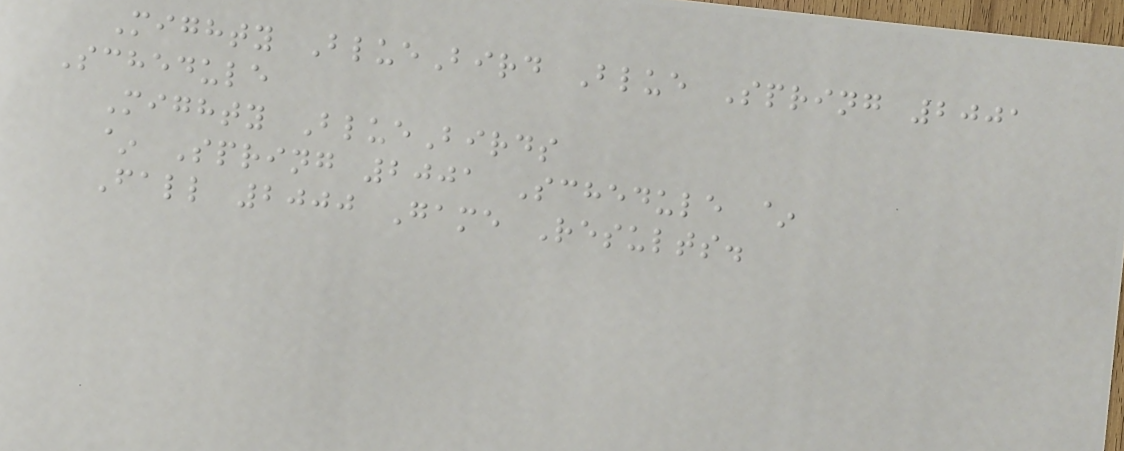Mighty BlueBird Blue Spring 2001
Schedule
Mighty BlueBirds
~ Spring 2001 Schedule ~
Fall 2000 Game Results.
